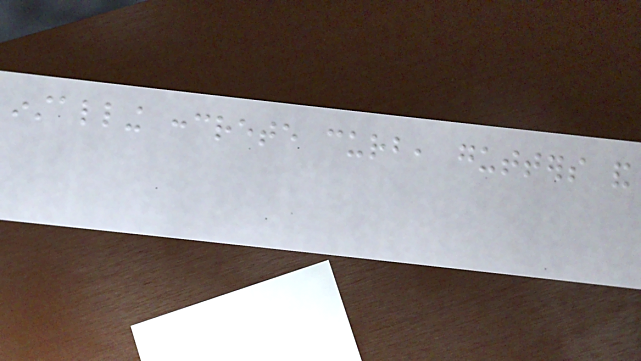installing concrete curb, gutters and
